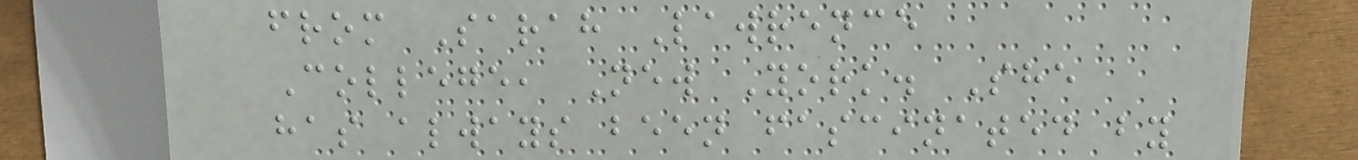from Sarah Lawrence
College, New York. She
has always been fascinated by
